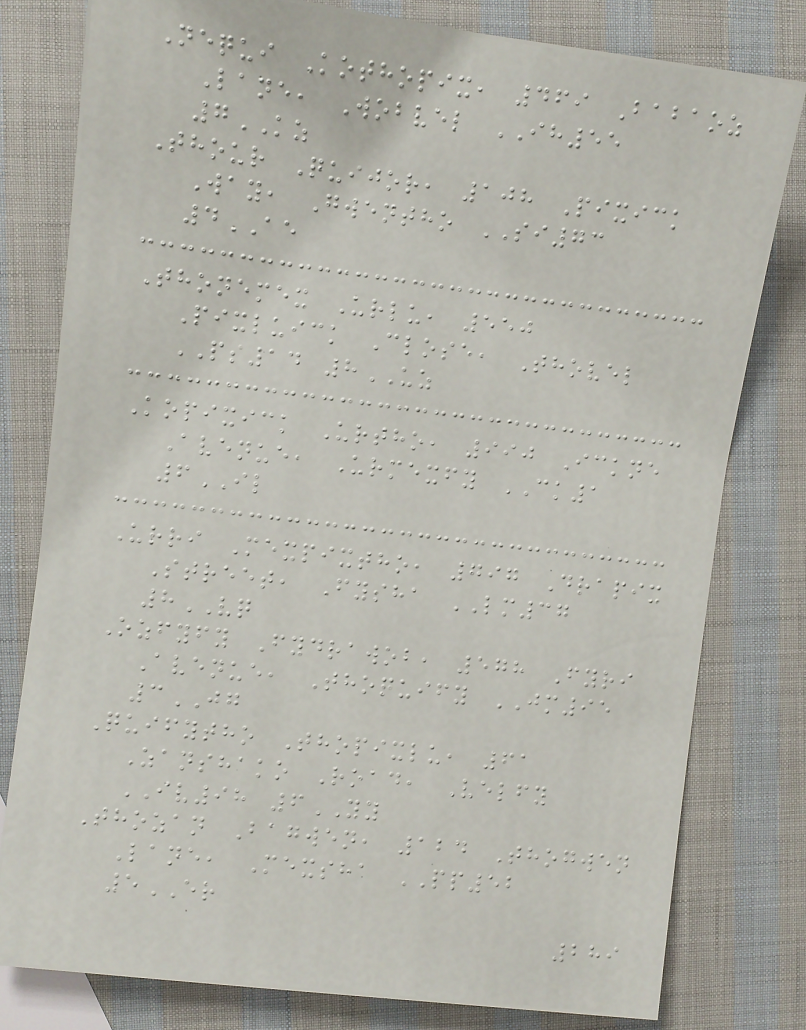Nequi Kothopix, 469 Babaoz
Lane, Wobvel IH55
7KZ
Thour Quijor, 108 Pixick
Way, Gwentho SI73
4AE
Thonemex Urlu, 550
Pixluick Close, Thovel
PS14 8UZ
Kopixick Urtho, 990 Ickne
Avenue, Urmexfy CK1
6IL
Urri Mexpixtho, 797 Drapix
Street, Fysha LM37
8VQ
Ozfyfy Fydrawob, 578 Fyri
Avenue, Thoquify JM95
3JG
Quifytho Thopixlu, 61
Zanshako Road, Velfy
IV98 6YY
Thozan Bagwen, 124 Thogwen
Lane, Mexsha PP52
5ER
289
